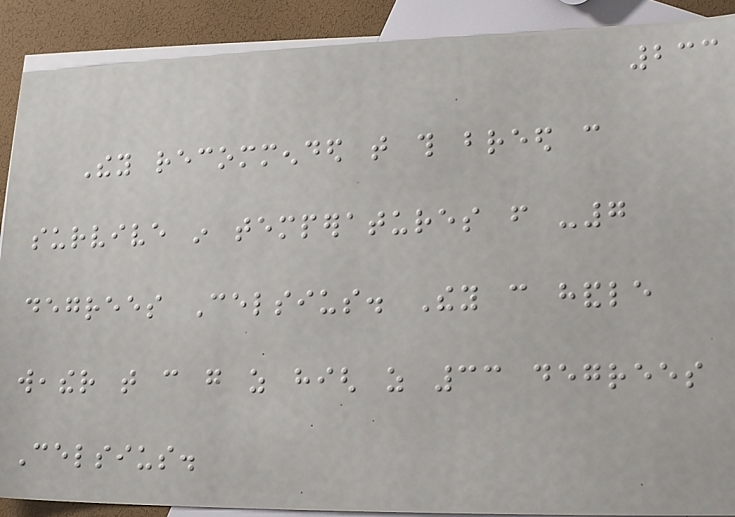233
They recommended that this breed can
survive in temperatures from -7
degrees Celsius. They can handle
weather that can go as high as 33 degrees
Celsius.
